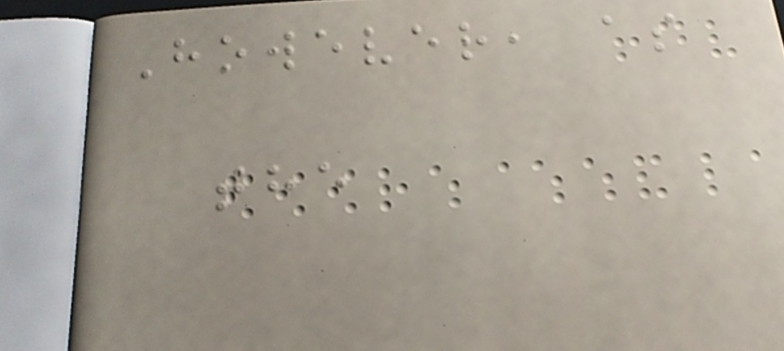However, as
the
